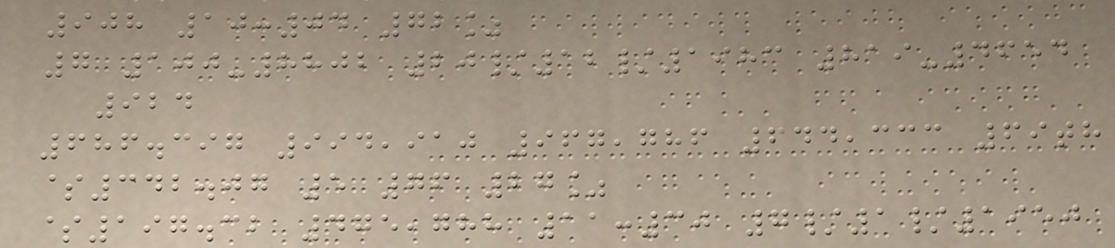908 10:04 72%
7 100-8802 20/12/1983 819-4654
924
686.397 994,910 967,786 644,333 69th
$342.07 5 76 27%
$197.32 475,788 11:30 7/1/1950
